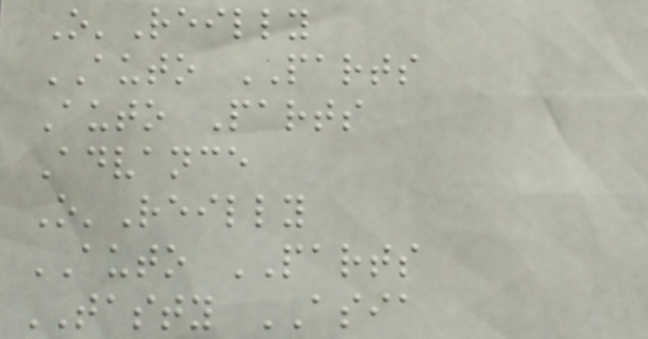O'Reilly
AUTO PARTS
Auto Parts
Advance
O'Reilly
AUTO PARTS
TASTY ASIA
